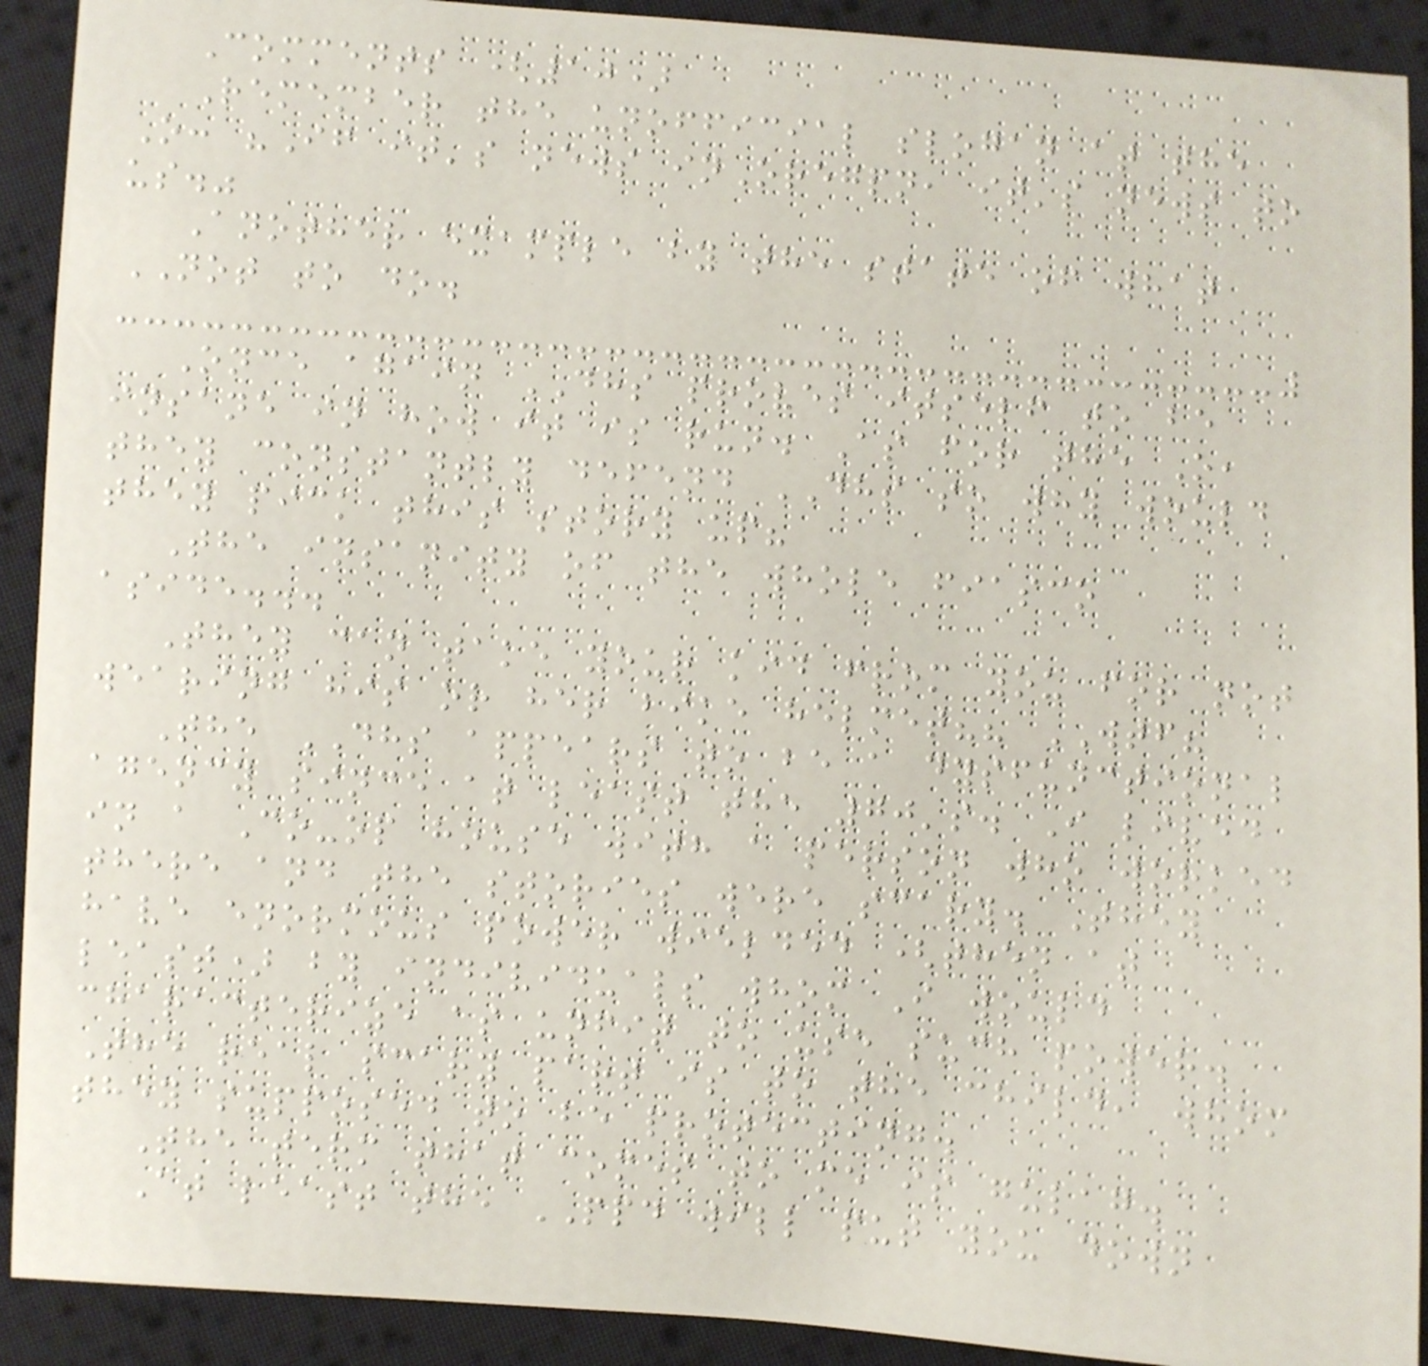Comments (10)
Remember the unofficial slogan at the
O: "If it's news inOregpn, it's news to
us."
Another example by the state of what
NOT to do.
Once again DHS proves itself to be
insane in how it is run. As for the O,
they constantly defend DHS so why would
they pick this story up?
The insanity of the whole fiasco
aside...
They can take your kid from you for not
wearing his or her bike helmet?? WTF?
The DHS appears to be a dysfunctional
agency since at least the 70's. I lived
in a Co-op house with a person who worked
there and the stories were scary. They
have enormous power wielded (then at
least) by individuals whom I would
characterize as unfit to use such power.
The real scary part is to the child, whom
they supposed to be protecting.
The term that comes to me is gulag.
At least the PPD will put you down
